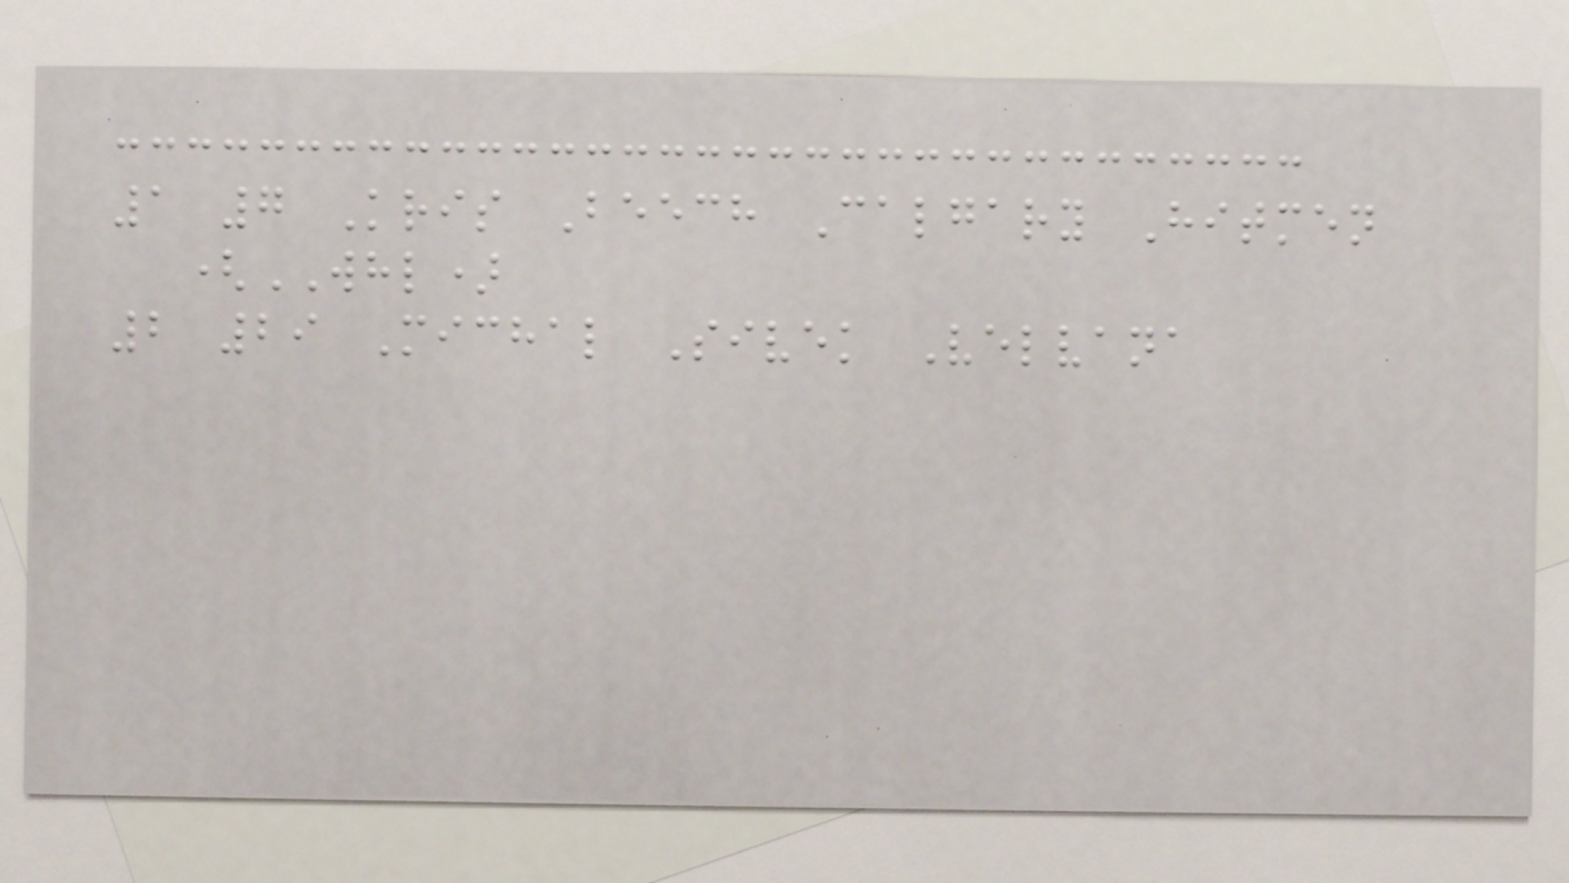1 7 Kris Beech Calgary Hitmen
(WHL)
2 29 Michal Sivek Velvana
